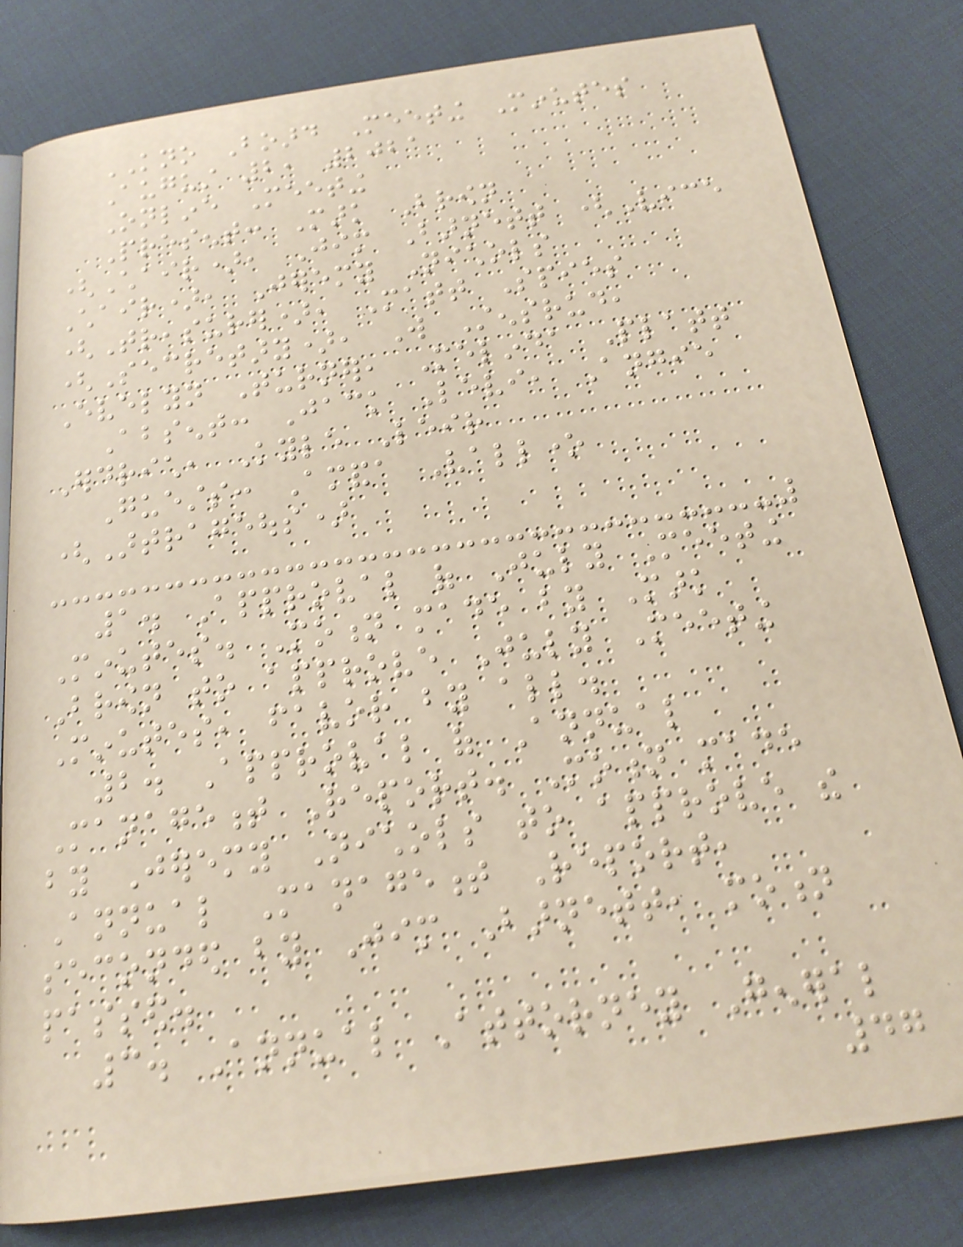KNO Board Meeting Minutes
August 2, 2021
Online Meeting
Present: Mark Brown
(Chair), Jim Barnett (Vice
Chair), Jeremy Nichols
(Treasurer), Matt Spies
(Secretary), Will Stensrud,
Evelyn Turner, Melinda Platt
Absent: Jack Levi, Angie
Erdrich, Kyle Leir
Guests: Amanda Vallone
(Artrageous)
1. Approval of July Meeting
Minutes. Motion made by Mark
Brown to approve July Meeting
Minutes, favor by all.
2. Approval of Annual
Management Report. Motion made
by Jeremy Nichols to approve the
Annual Management Report,
seconded by Jim Barnett, motion
passed.
3. Annual Attorney General
47
